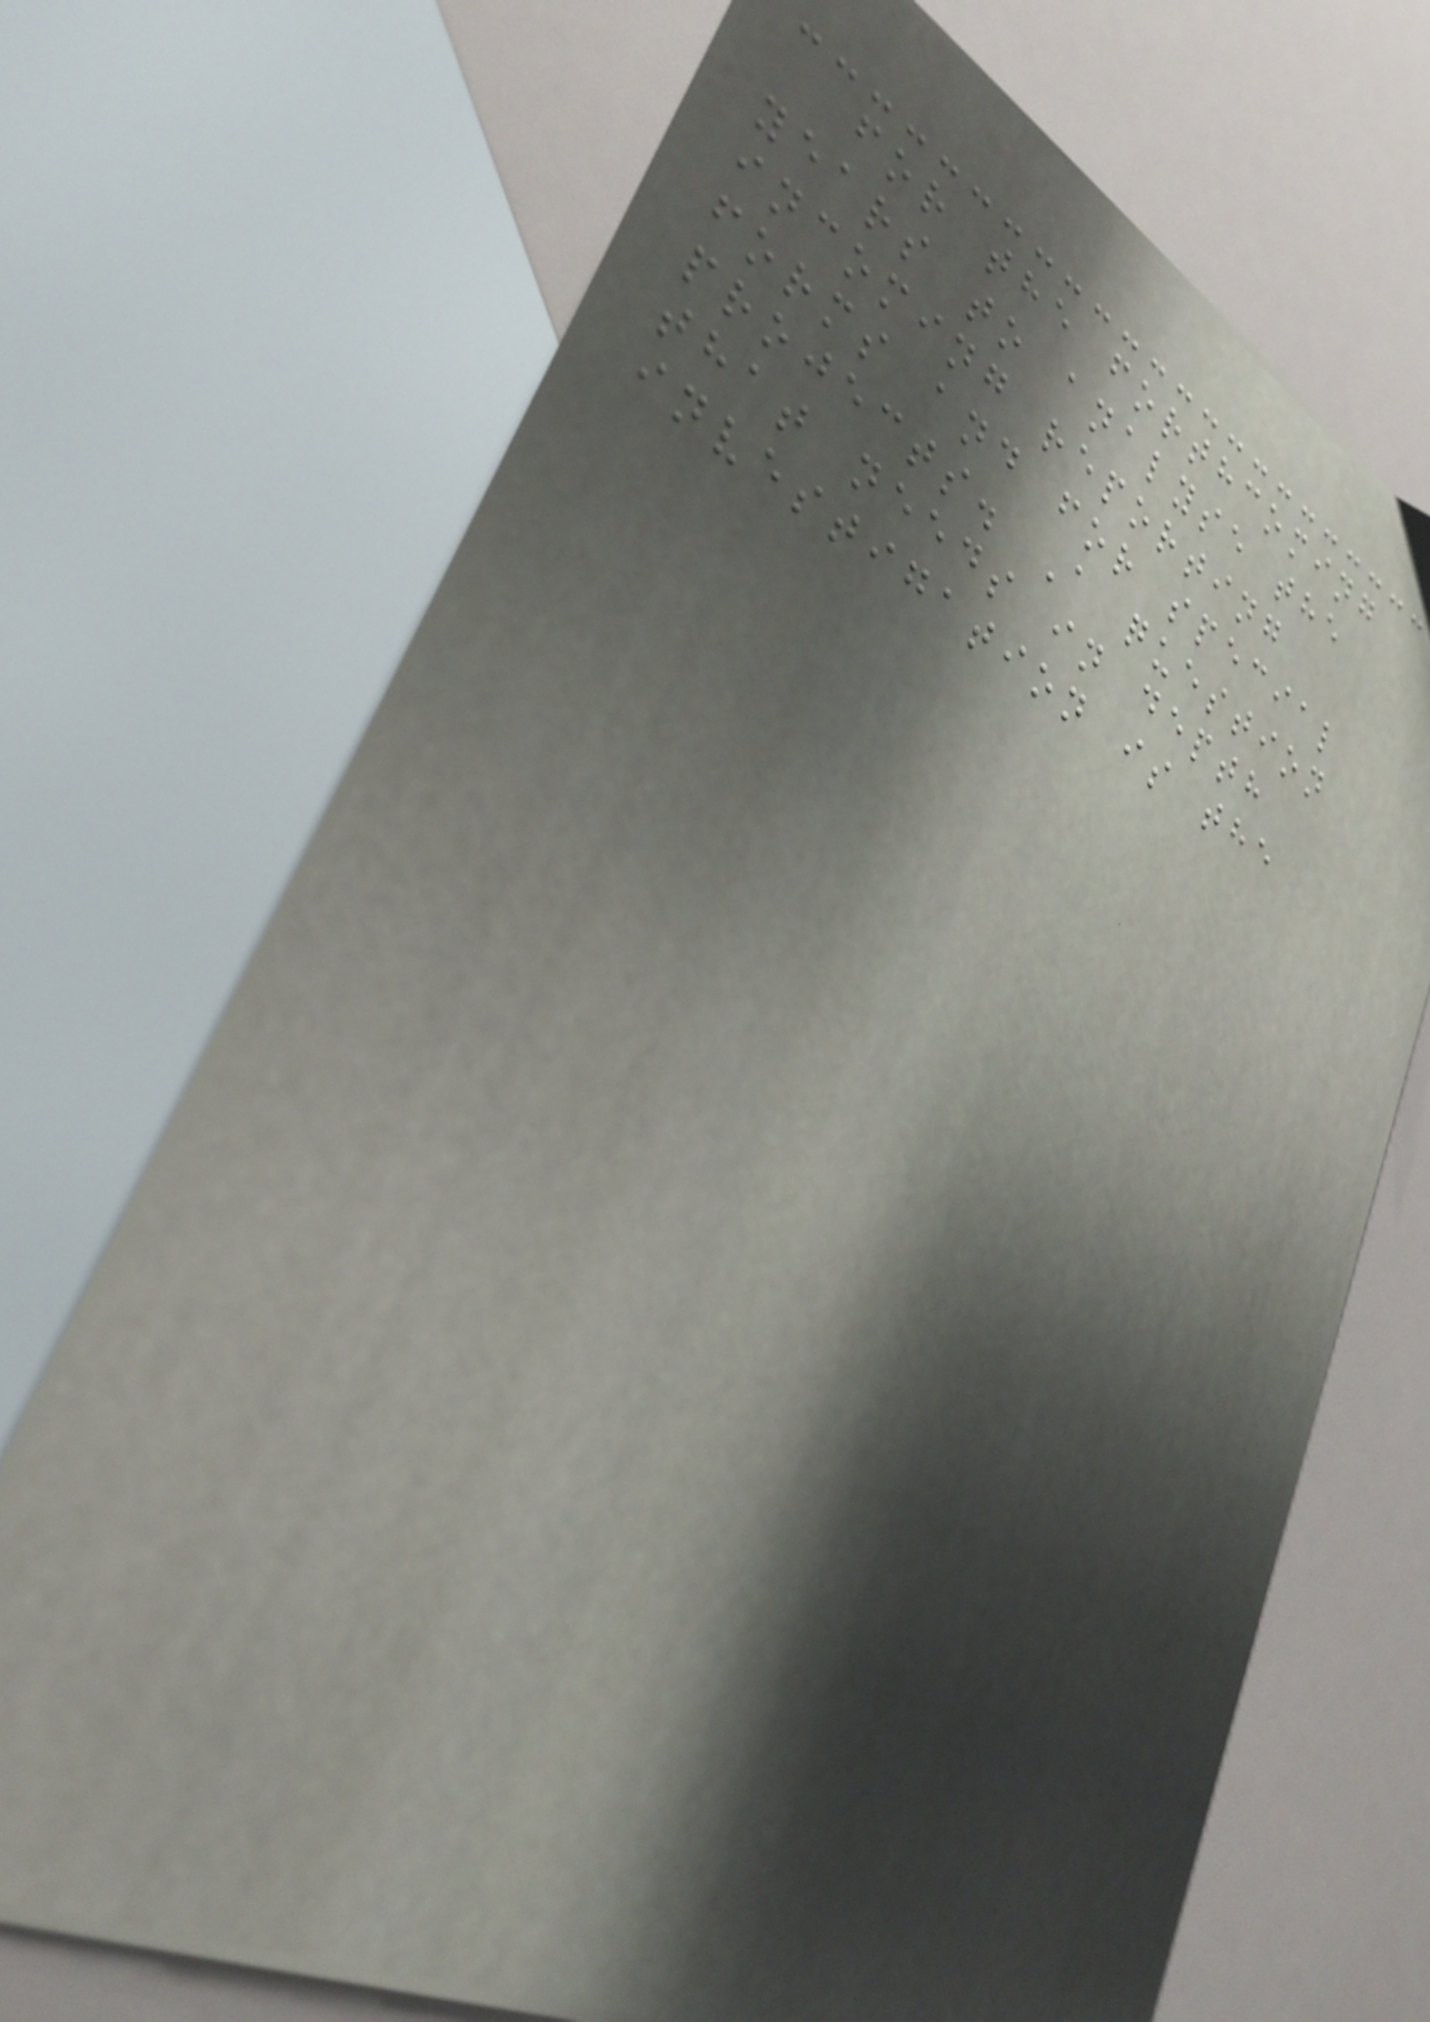for the forthcoming
years to analyse the
incoming reporting
forms and for special
projects. A question
that needs in depth
investigation is the
